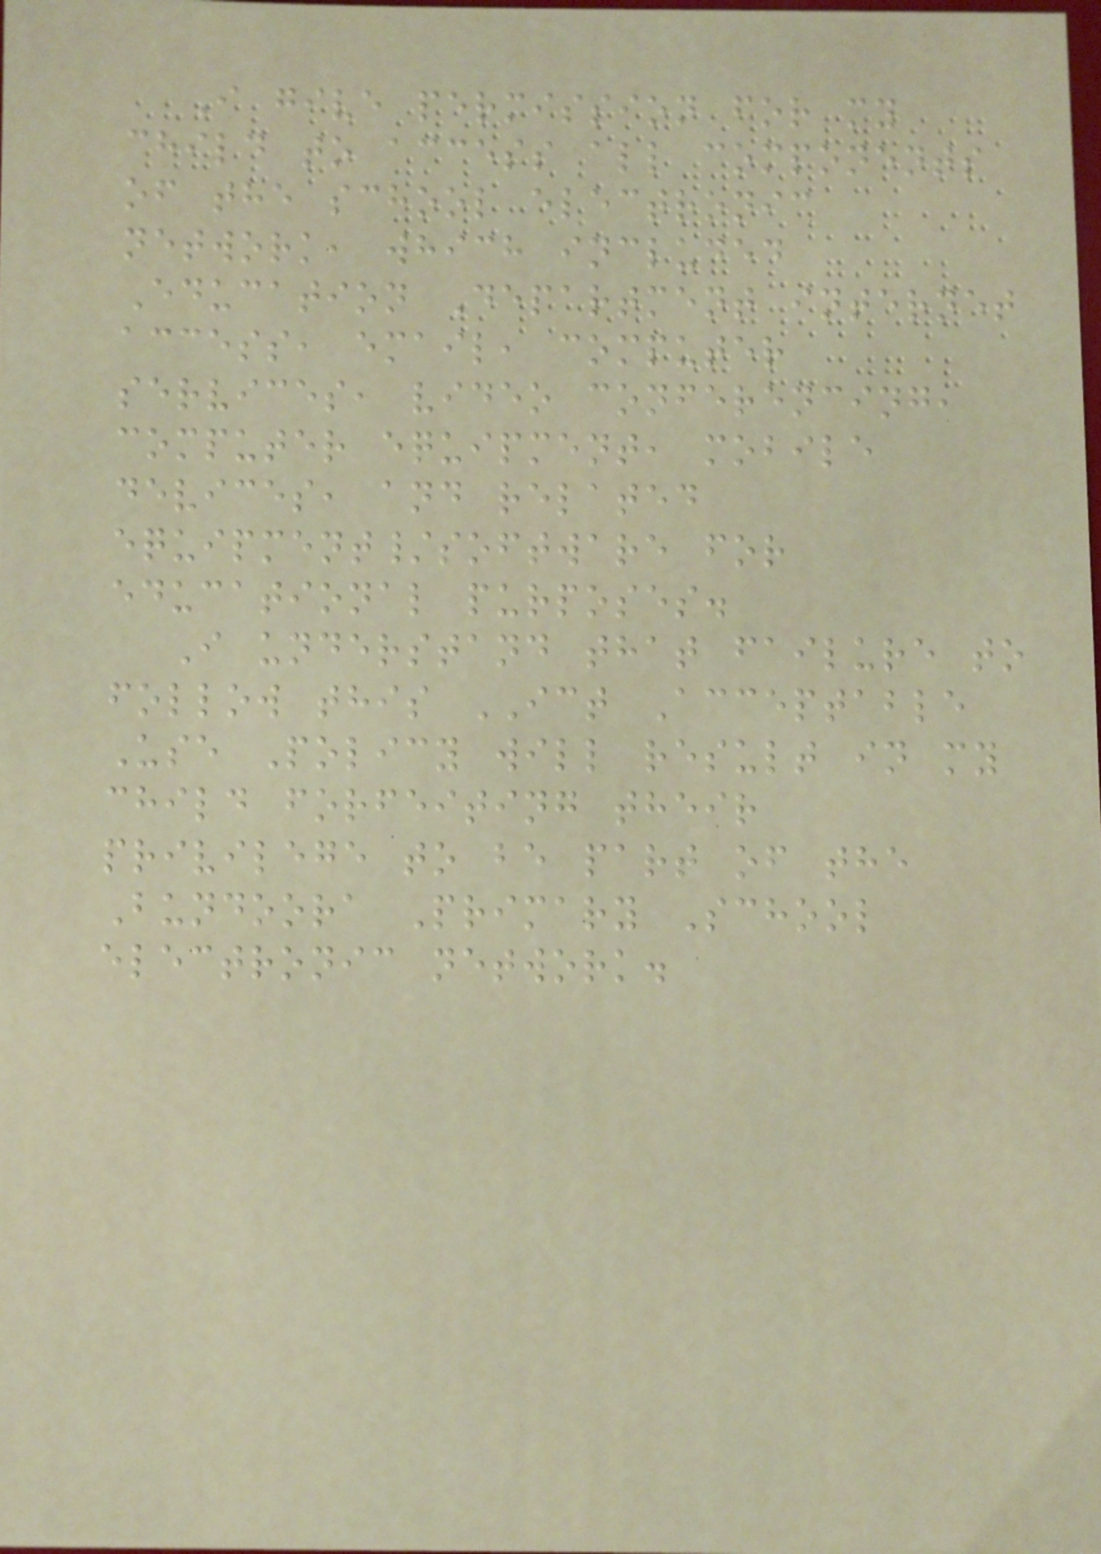I give permission for my
child to access all components
of the school electronic
network, which included
Education Department internet
access, email, computer
services, video conferencing,
computer equipment, mobile
devices, and related
equipment/software for
educational purposes.
I understand that failure to
follow this ICT Acceptable
Use Policy will result in my
child forfeiting their
privilege to be part of the
Bundoora Primary School
electronic network.
